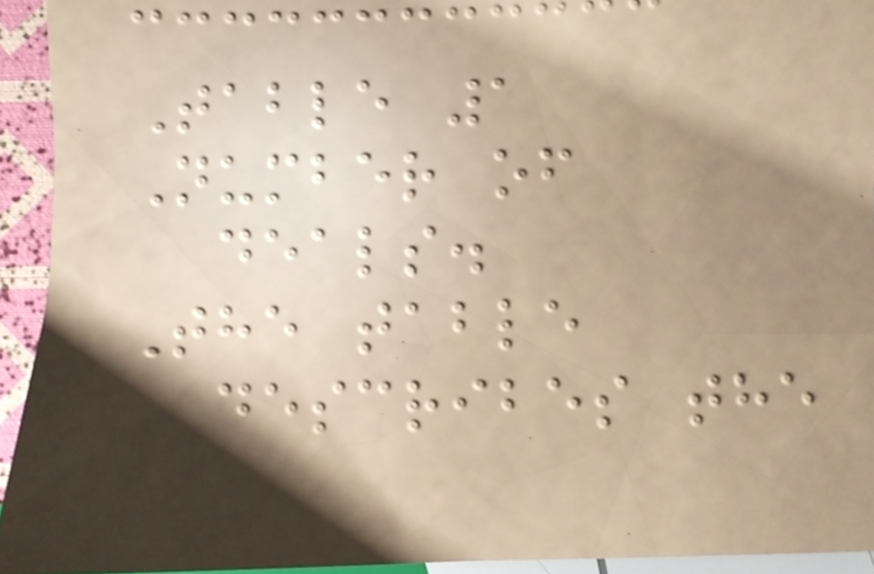Table 1
Number of
deals.
The table
describes the
